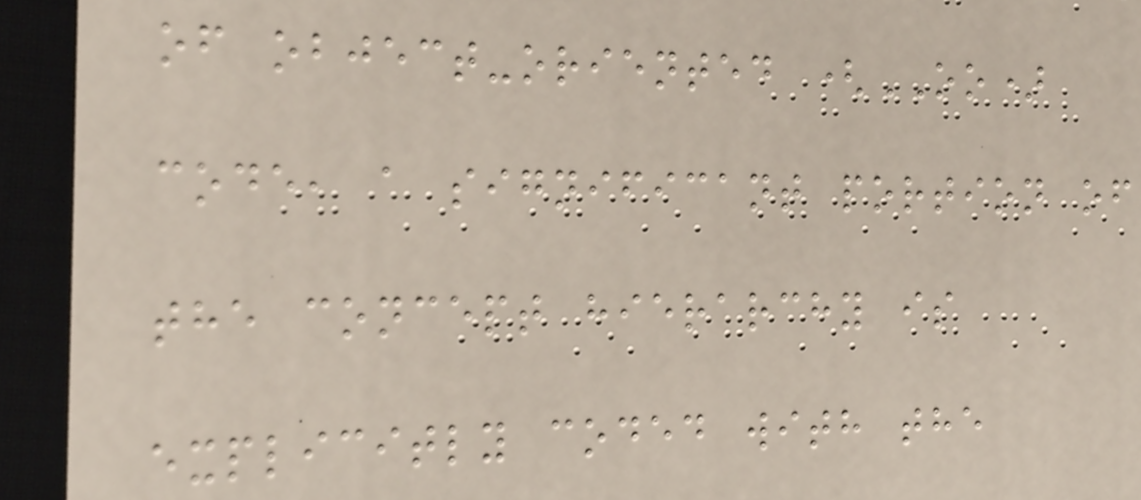of object-oriented (OO)
code, a significant portion of
the concept hierarchy is
explicitly coded with the
